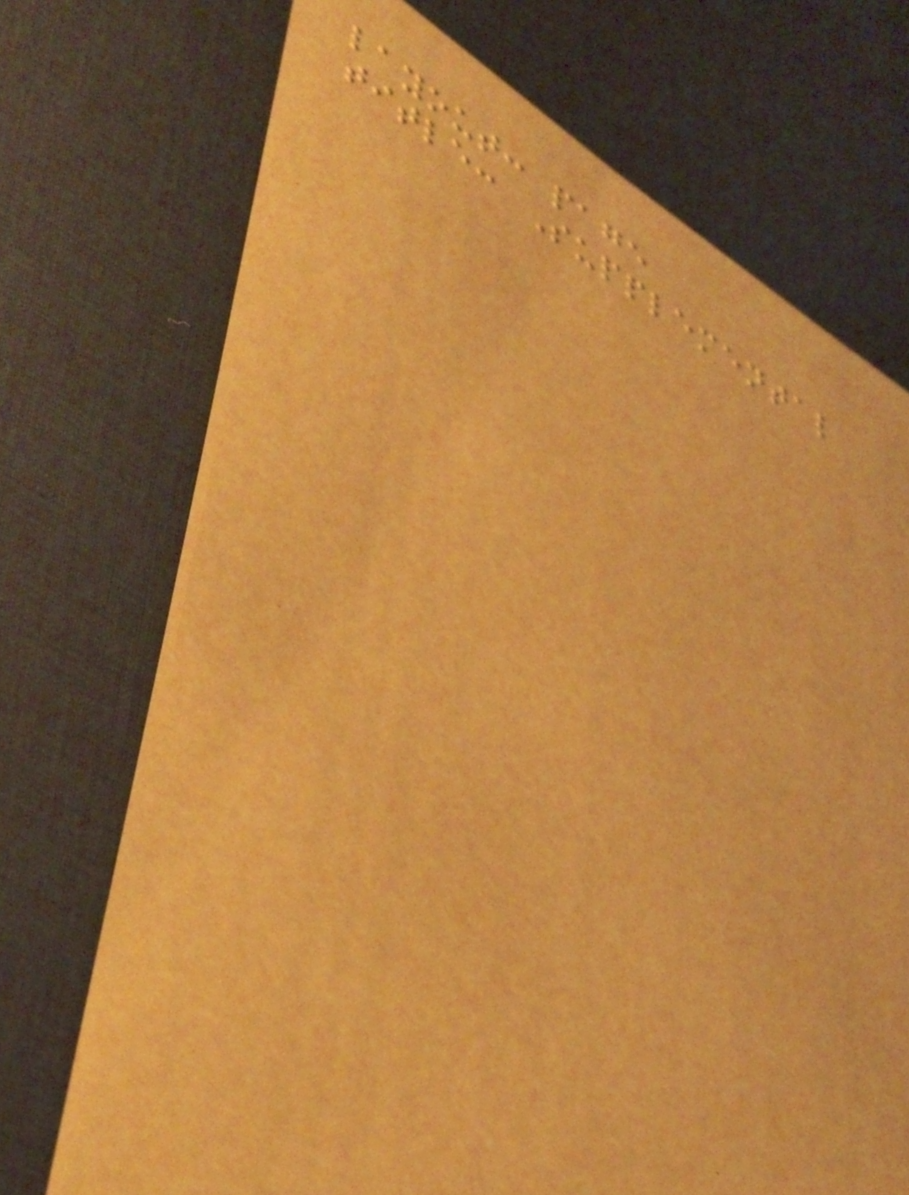layout: page
title: Supplemental
